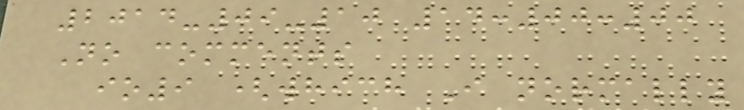2014-09-10 14:00:00
No comments
io9 (which I normally
